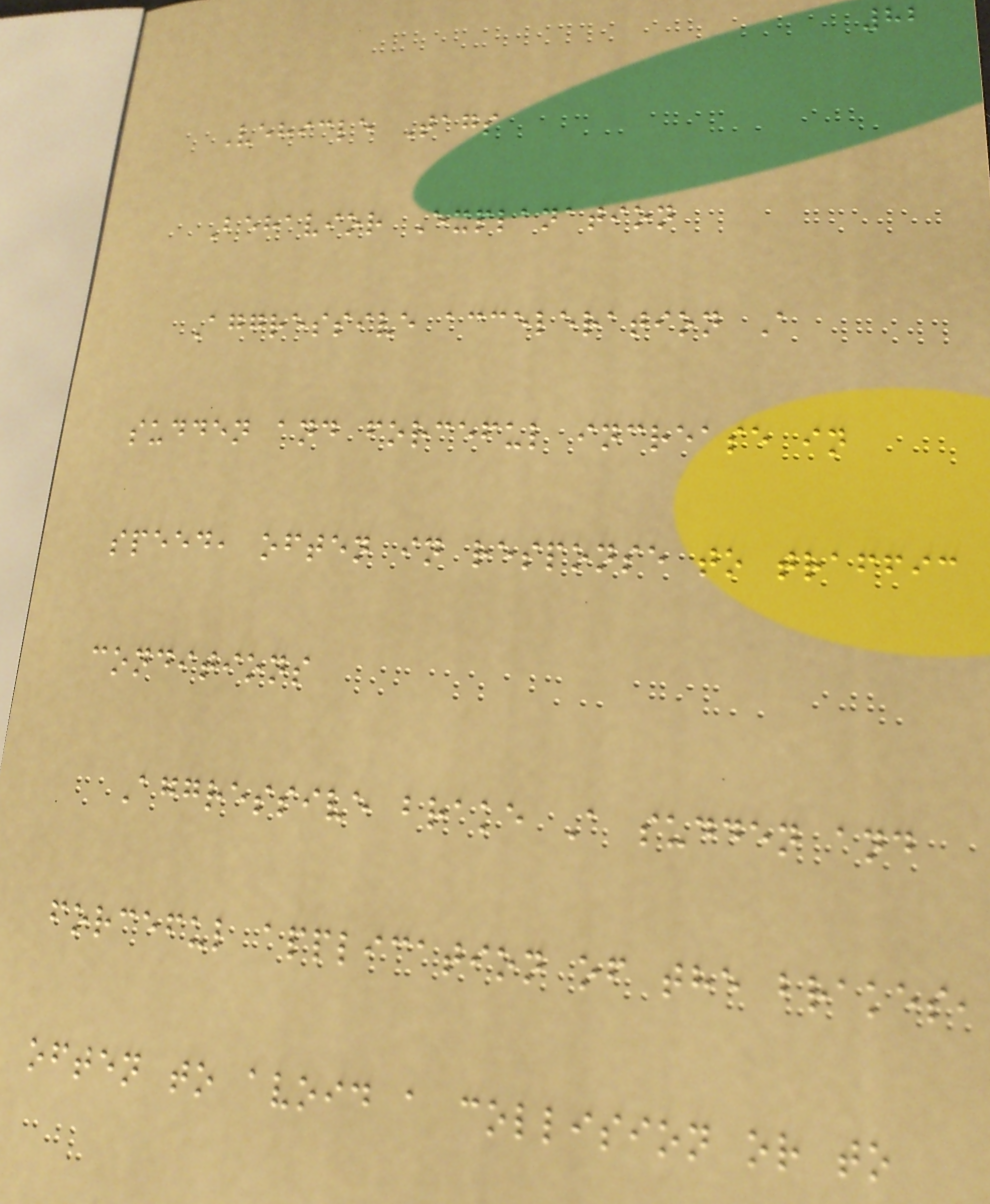82
Vehicle Tags
Behavior Explanation
Aggressive acceleration A
sudden and forceful increase in
speed, often in response to traffic
conditions
Aggressive brake A sudden and
forceful application of the brakes,
often to avoid a collision or to
